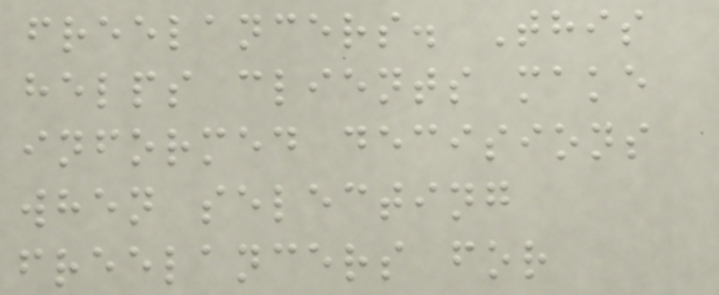freelancers. This
helps clients make
informed decisions
when selecting
freelancers for
